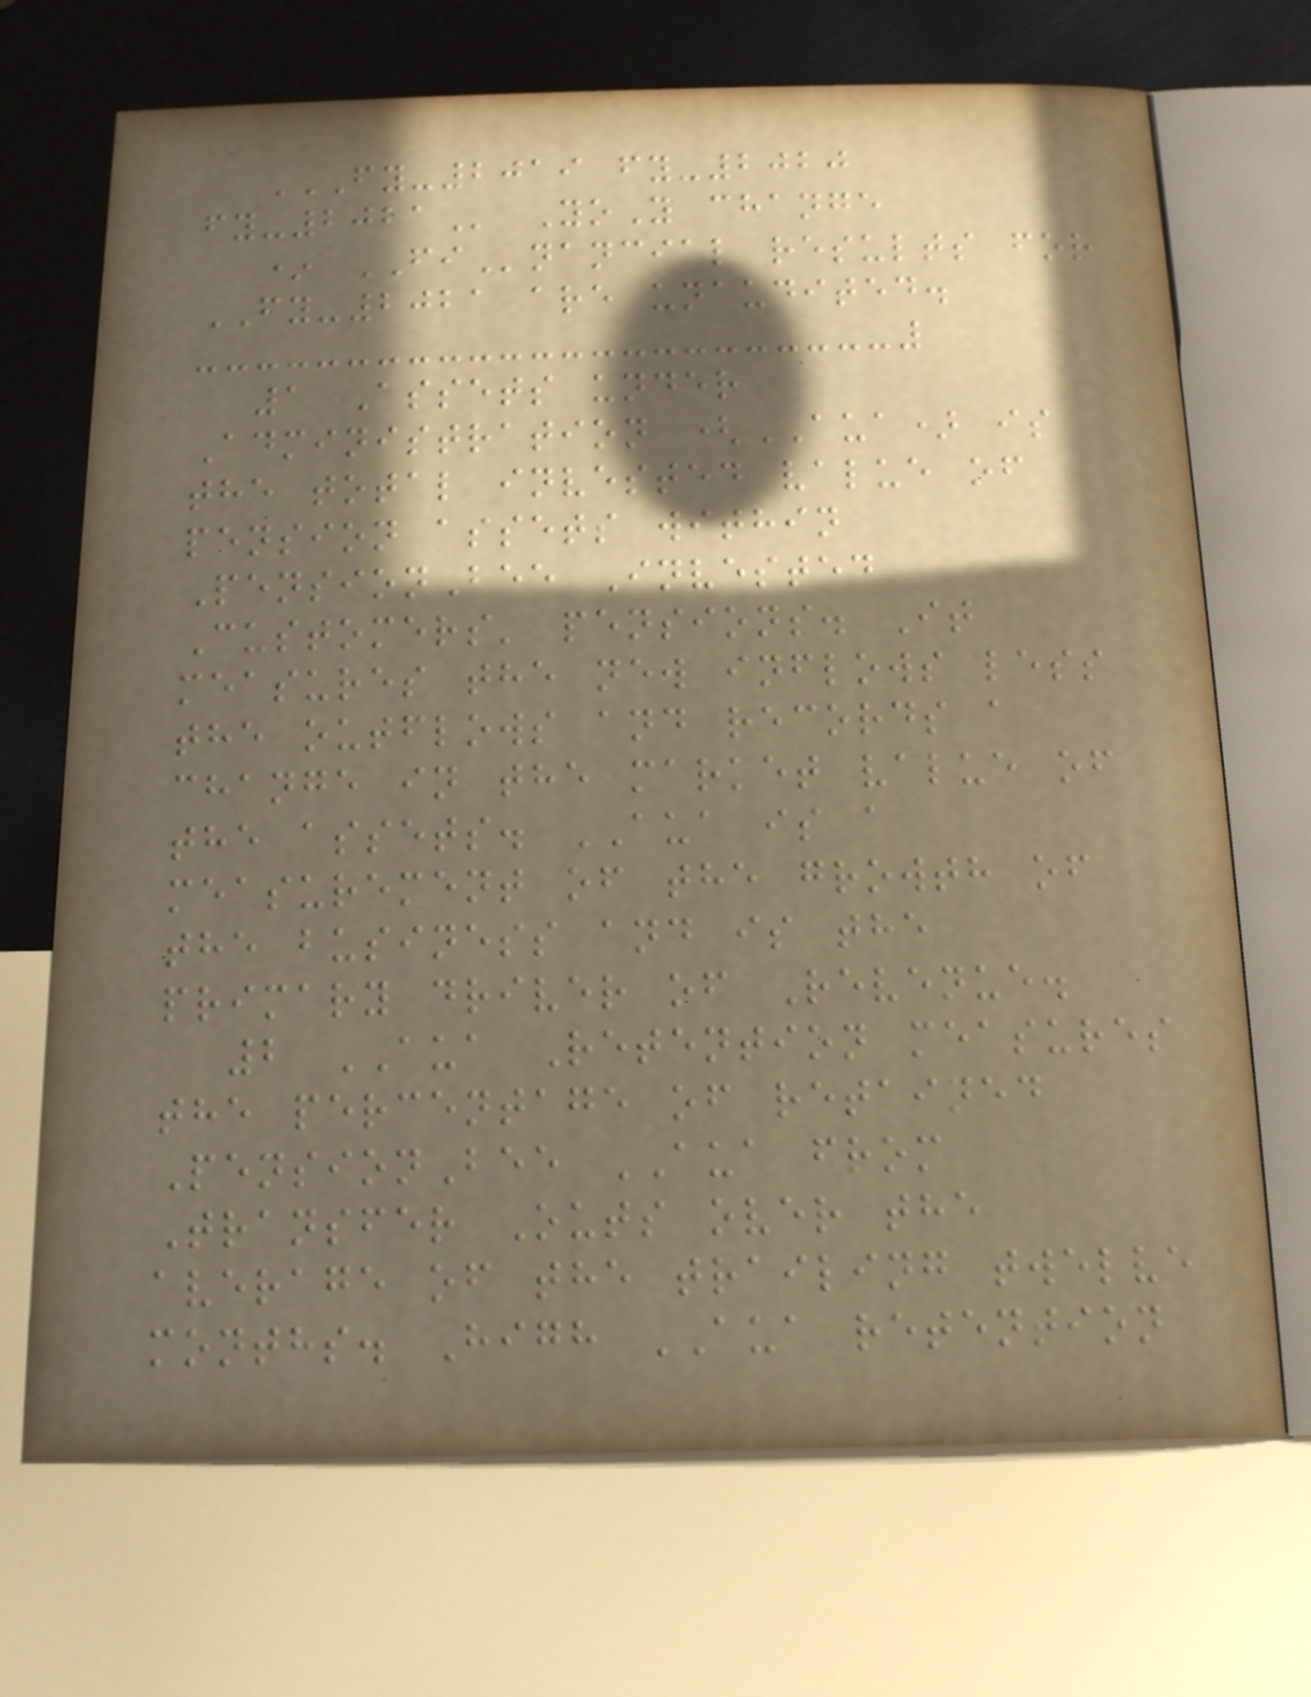FY-2019 FY-2020
FY-2021 YoY change
* FInancial results for
FY-2021 are unaudited.
1 Assets under
Administration (AUA) is
the total invested value of
pension assets within
PensionBee Invested
Customers' pensions. It
measures the new inflows less
the outflows and records a
change in the market value of
the assets. AUA is a
measurement of the growth of
the business and is the
primary driver of Revenue.
2 AUA Retention measures
the percentage of retained
PensionBee AUA from
Transfer Outs over the
average of the trailing twelve
months. High AUA retention
